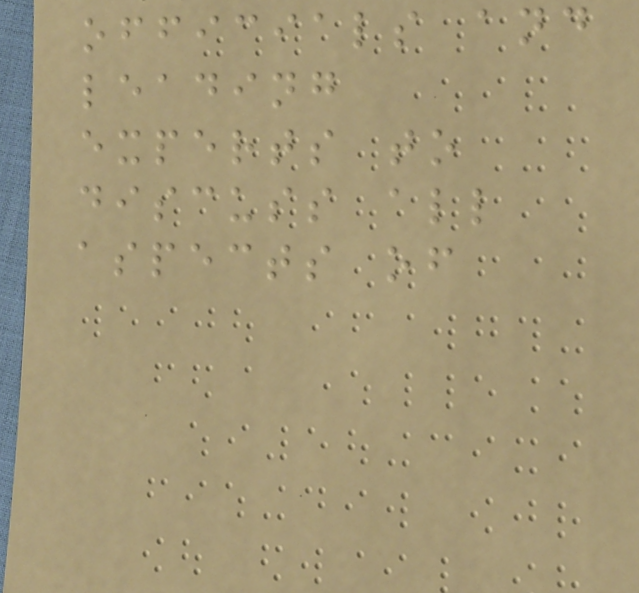officials and
leading
experts to
discuss all
aspects of
